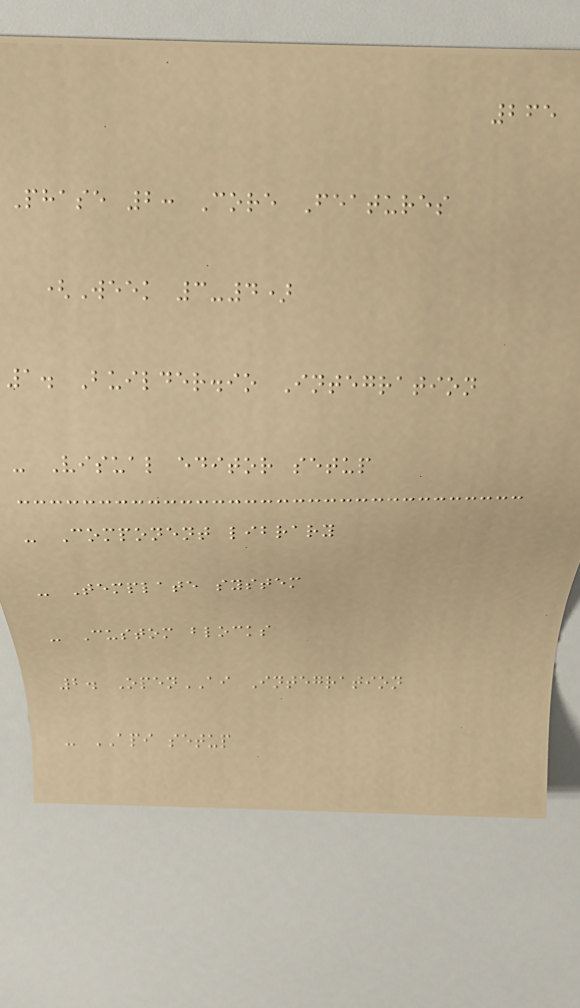265
Phase 2: Core Features
(Week 3-4)
1. Builder.io Integration
- Visual editor setup
- Component library
- Template system
- Custom blocks
2. OpenAI Integration
- API setup
